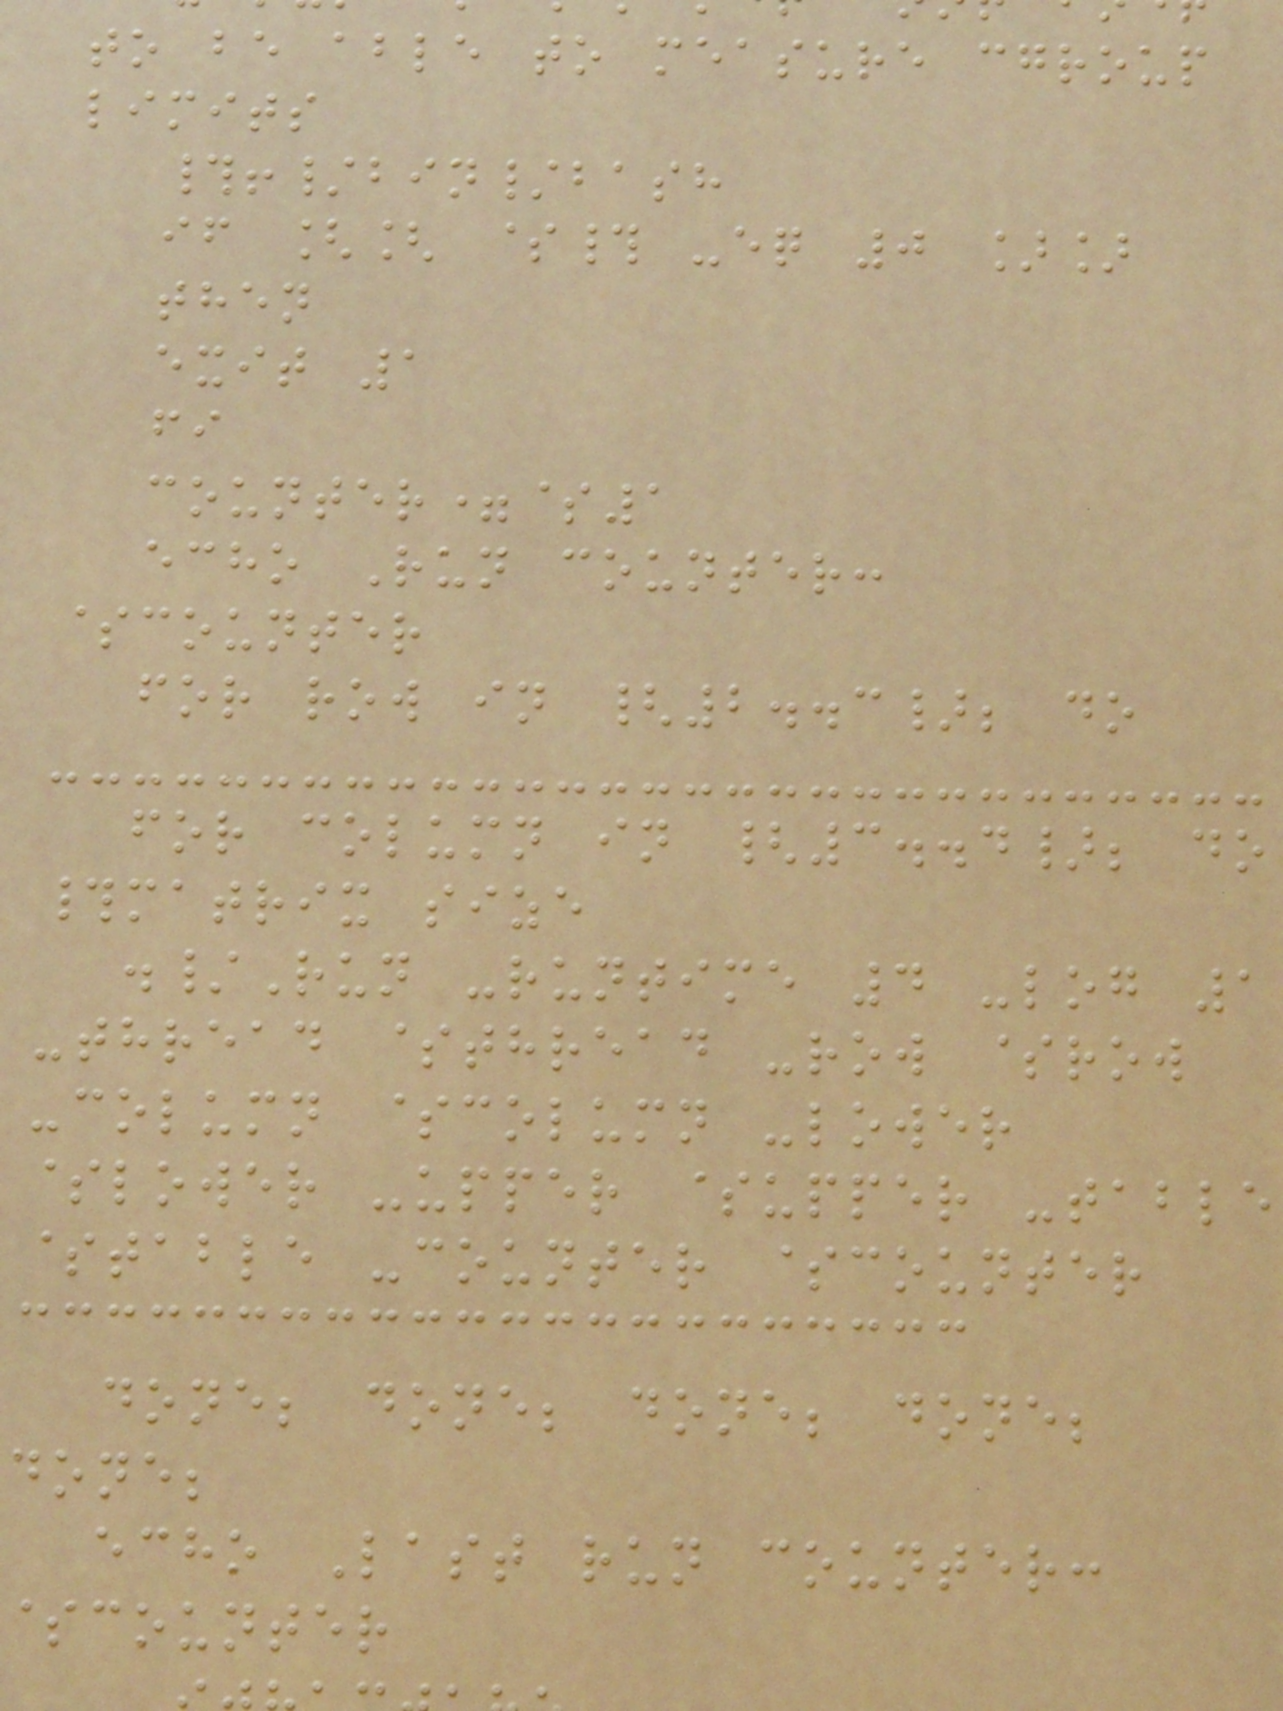to be able to measure cgroup
limits
#!/bin/bash
if [[ $# -eq 0 ]]
then
exit 1
fi
counter=$1
echo Run counter:
$counter
for row in {2..3}; do
for column in {3..4}; do
#matrix size
./Run -runtime 4 -log 1
-thread $thread -row $row
-column $column -lower
$lower -upper $upper -table
$table -counter $counter
done; done; done; done;
done;
echo Last run counter:
counter
